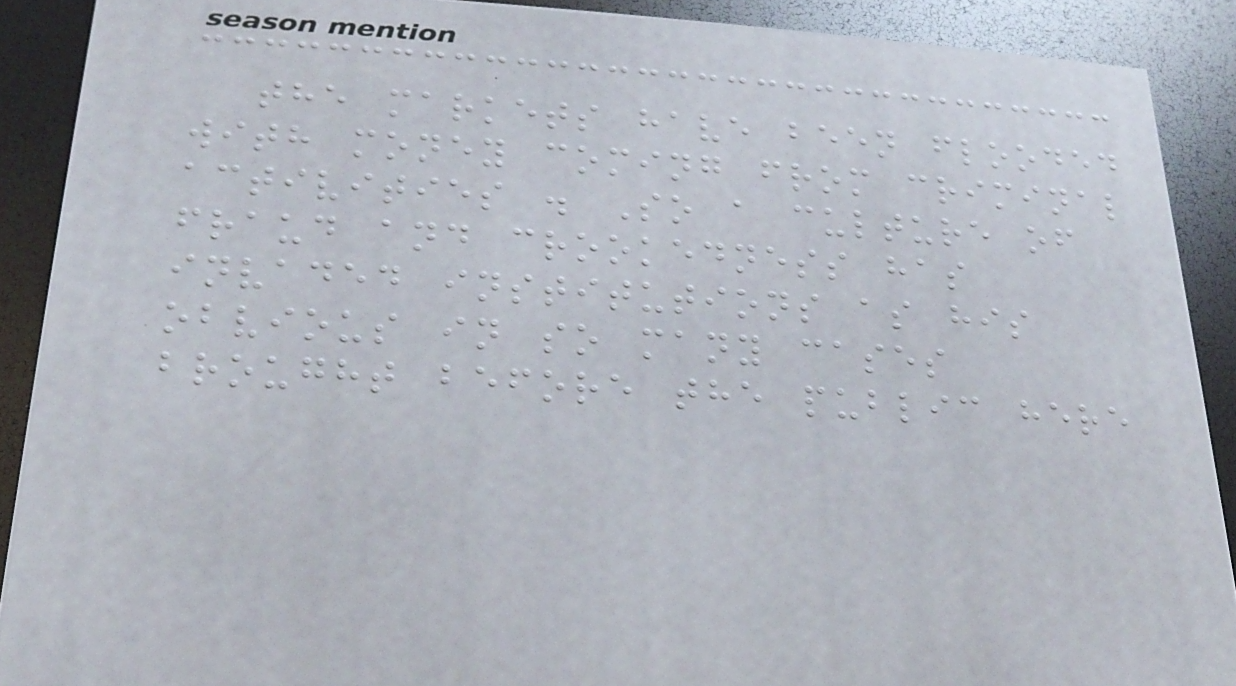the markets have been flooded
with money coming from criminal
activities . So a culture of
fraud and crookedness has
invaded institutions as his
obvious in so many cases
brought before the public here
